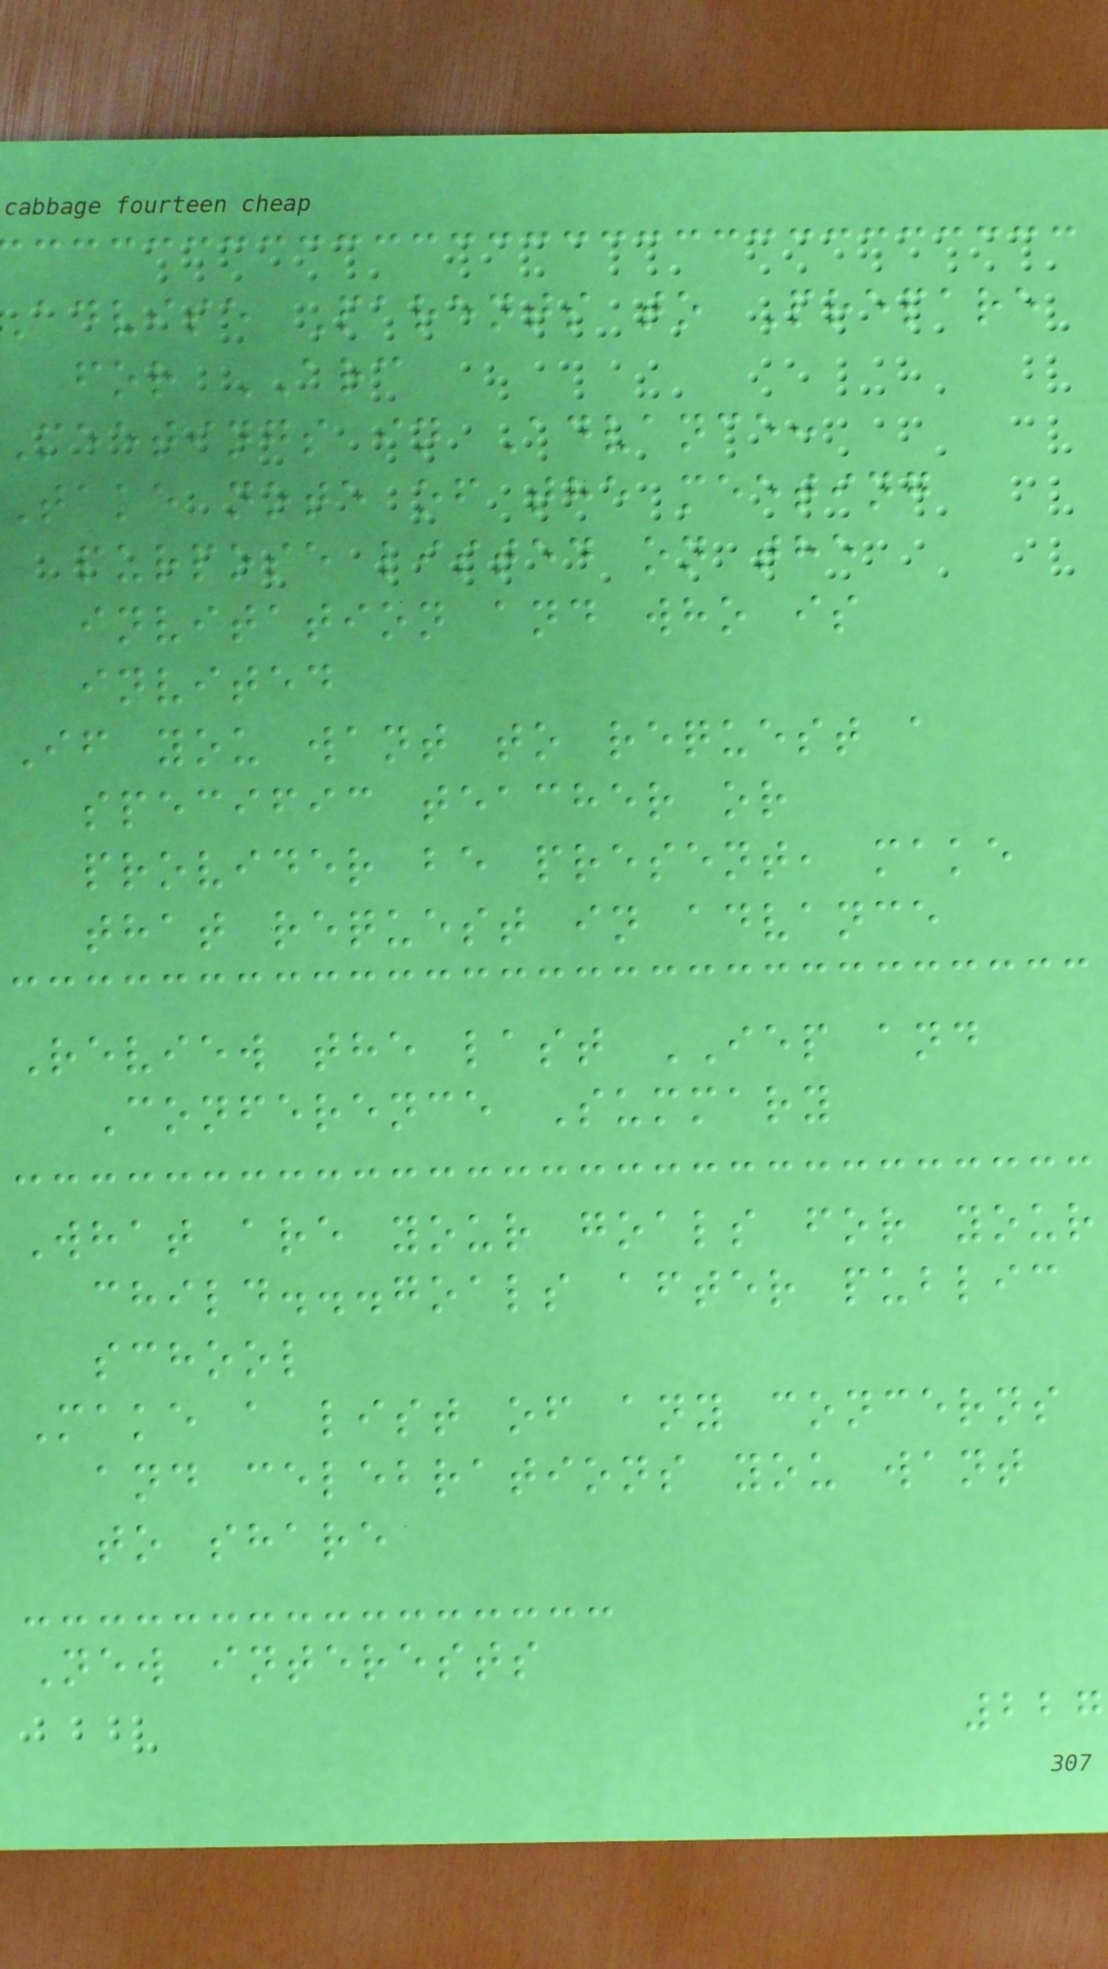advise Parents to Prepare
for ARC
Meetings in Advance:
Take note of the meeting
purpose listed on the
invitation and who is
invited
If you want to request a
specific teacher or
provider be present, make
that request in advance
Review the last IEP and
Conference Summary
What are your goals for your
child...goals after public
school
Make a list of any concerns
and celebrations you want
to share
New interests
227
